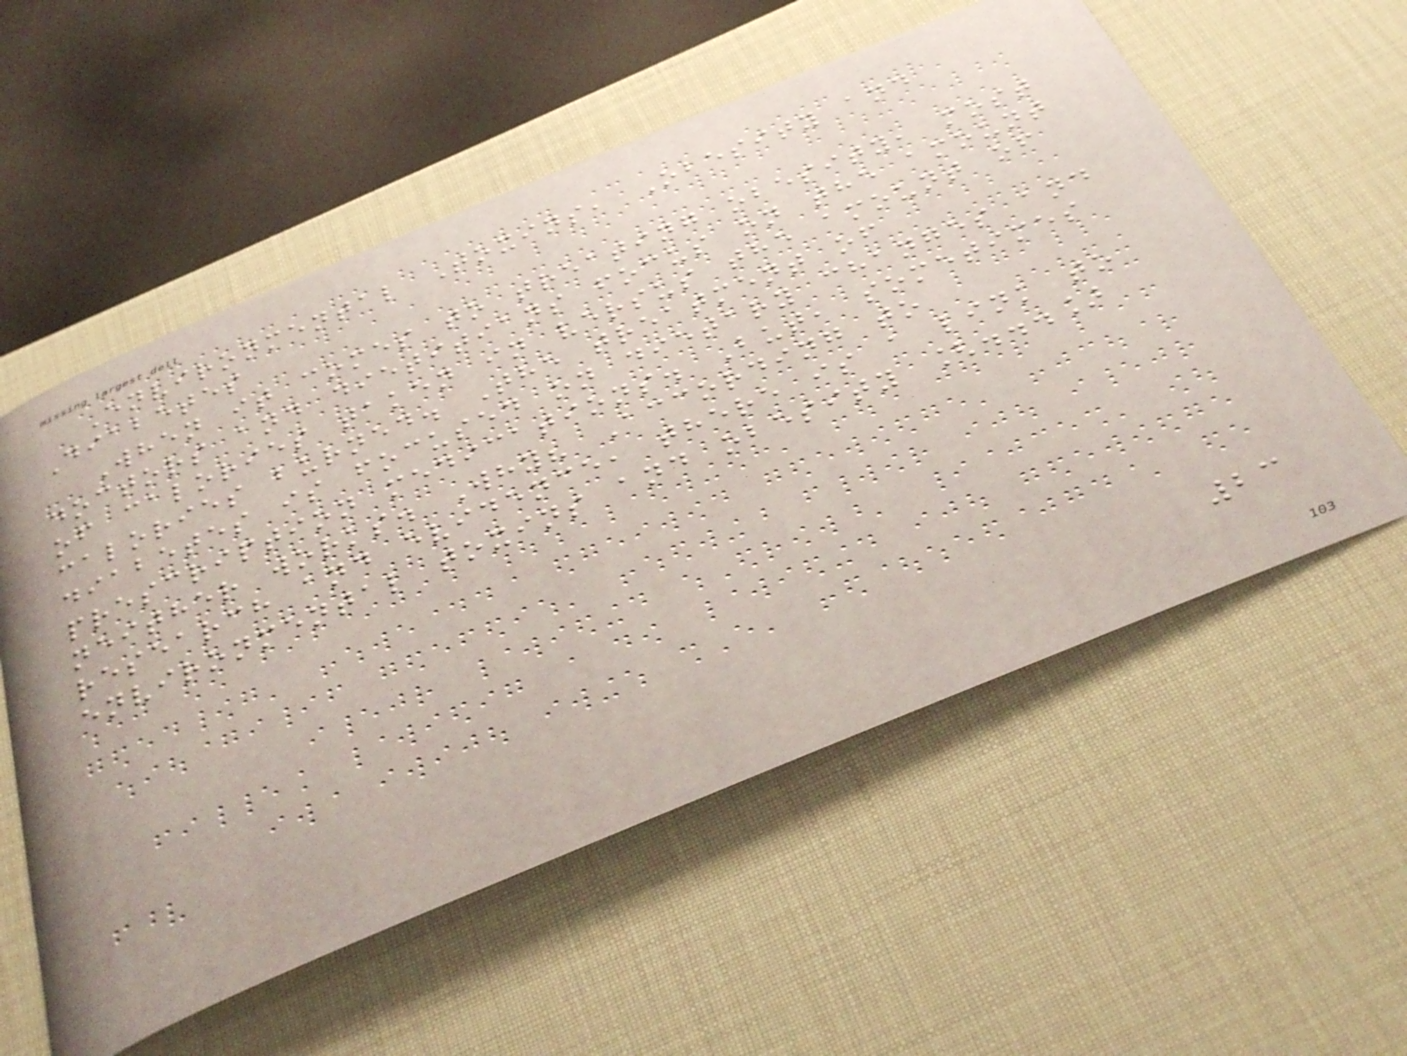Environmental Toxins, Obesity and
Diabetes
When it comes to treating obesity, most
doctors and dietitians focus on the amount
of calories taken in versus the amount of
calories burned. The treatment of
diabetes is focused on dietary changes and
prescription medications. But, sometimes
neither works. Why? According to
research and evidence, there is a link to
environmental toxins and obesity [...]
23
